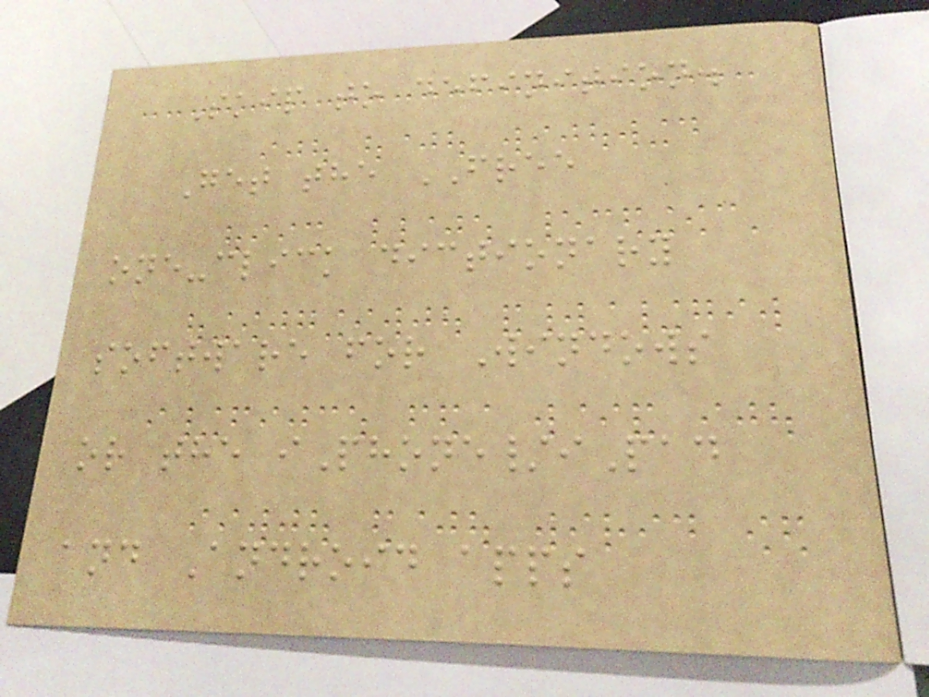Skip to definition.
Get the FREE
one-click dictionary
software for Windows
or the iPhone/iPad
and Android apps
